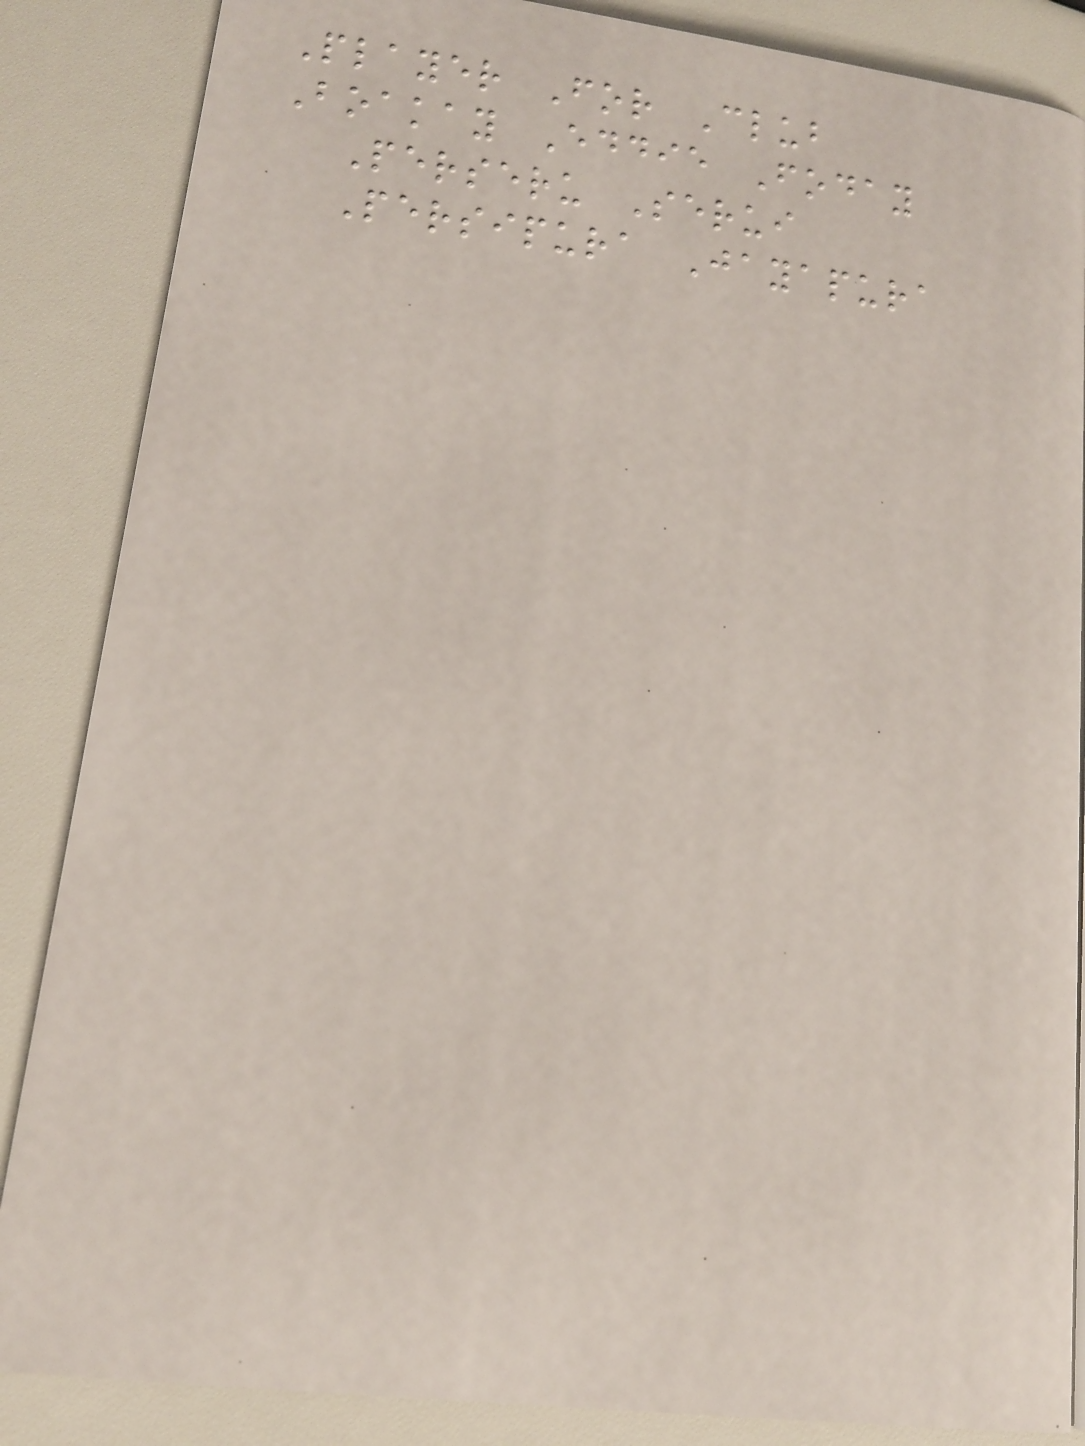Player For Club
Boakay Eddie Foday
Perseru Serui
Persipura Jayapura
